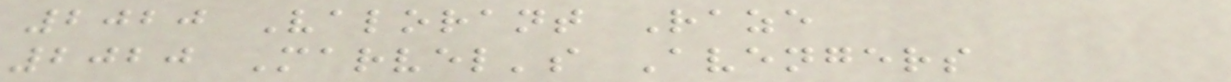2020 Valorant Raze
2020 Marvel's Avengers
